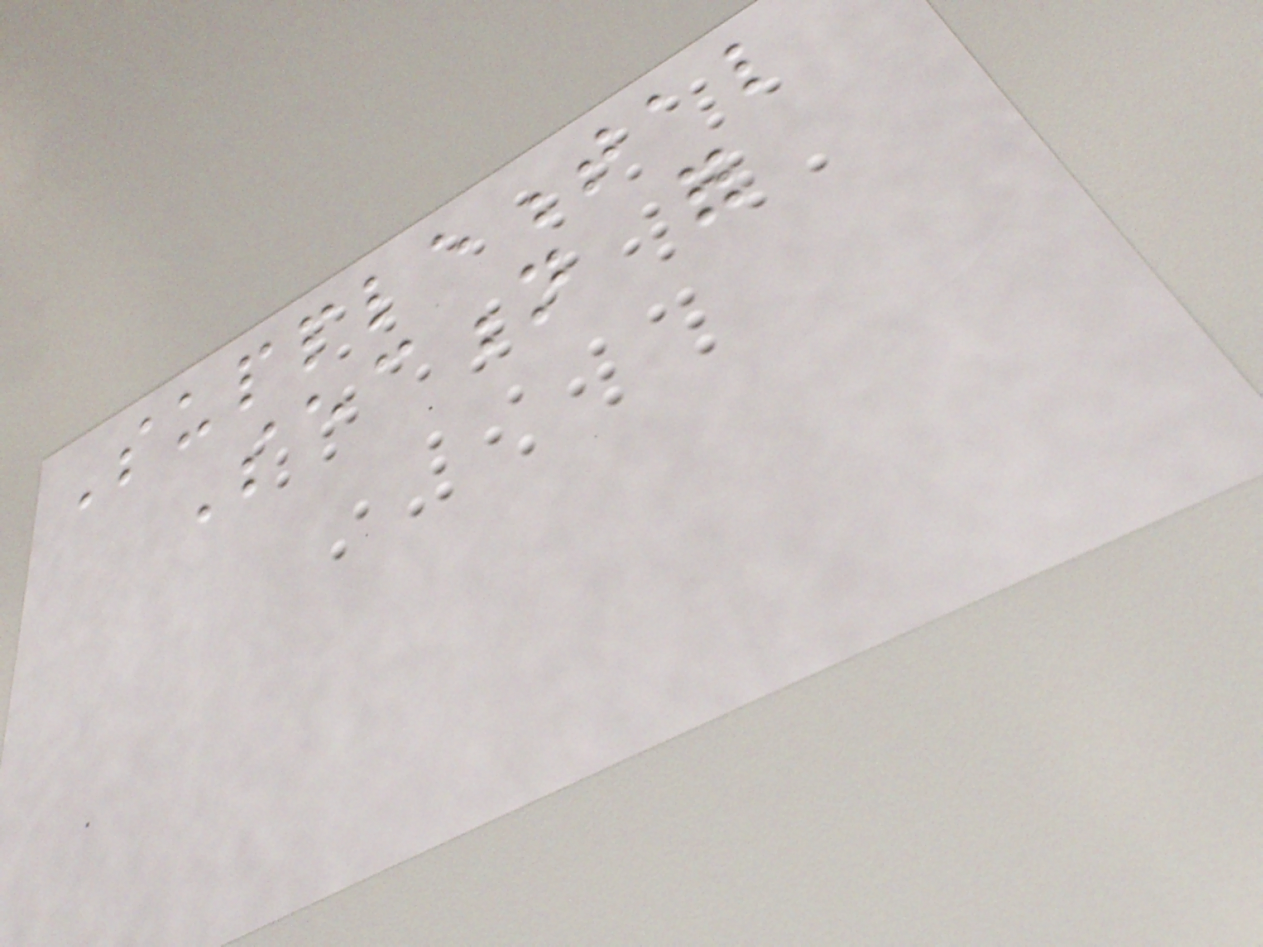Supplemental
Section for
